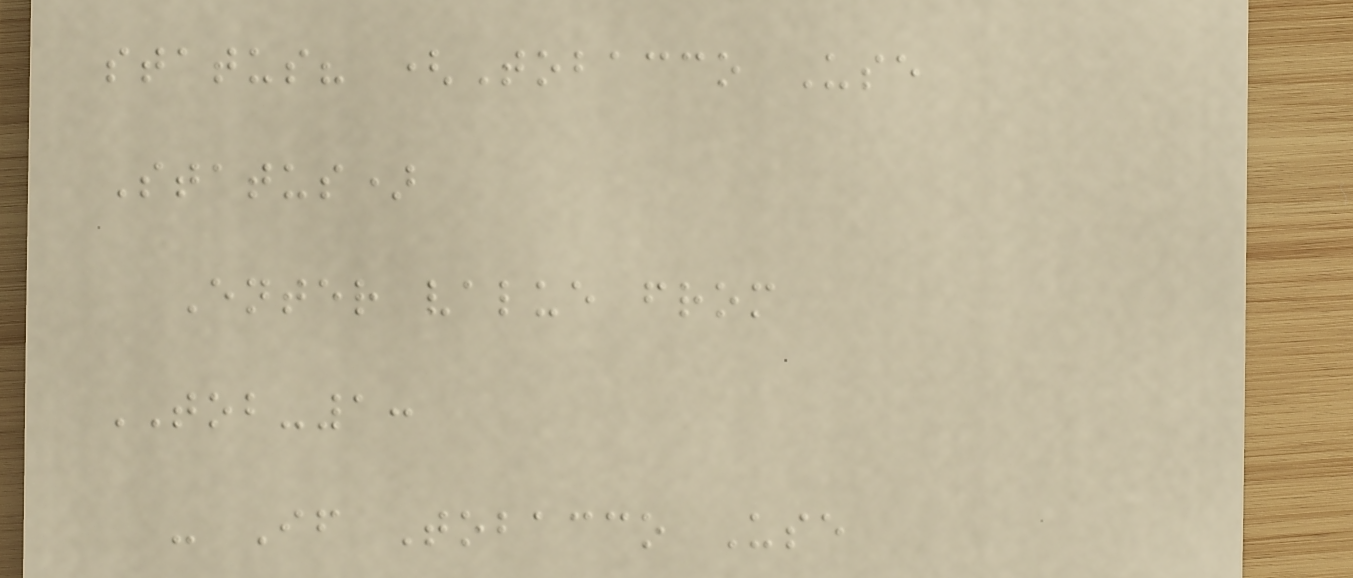status? (Tobacco Use
Status)
Enter value from
TOB-1:
- If Tobacco Use
